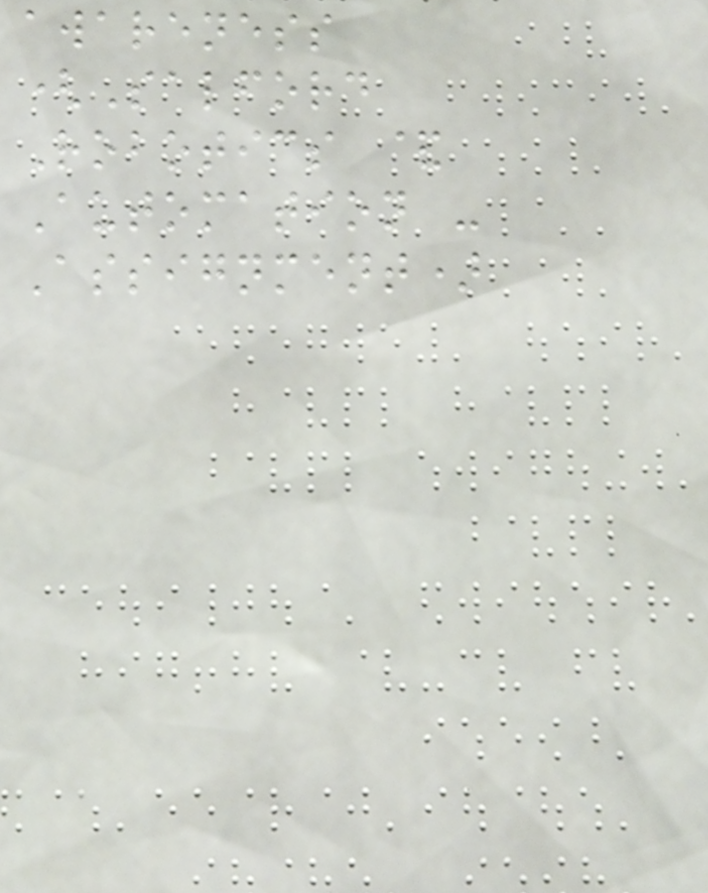awareness
(Salford
Robotics &
Automation -
Assignment)
